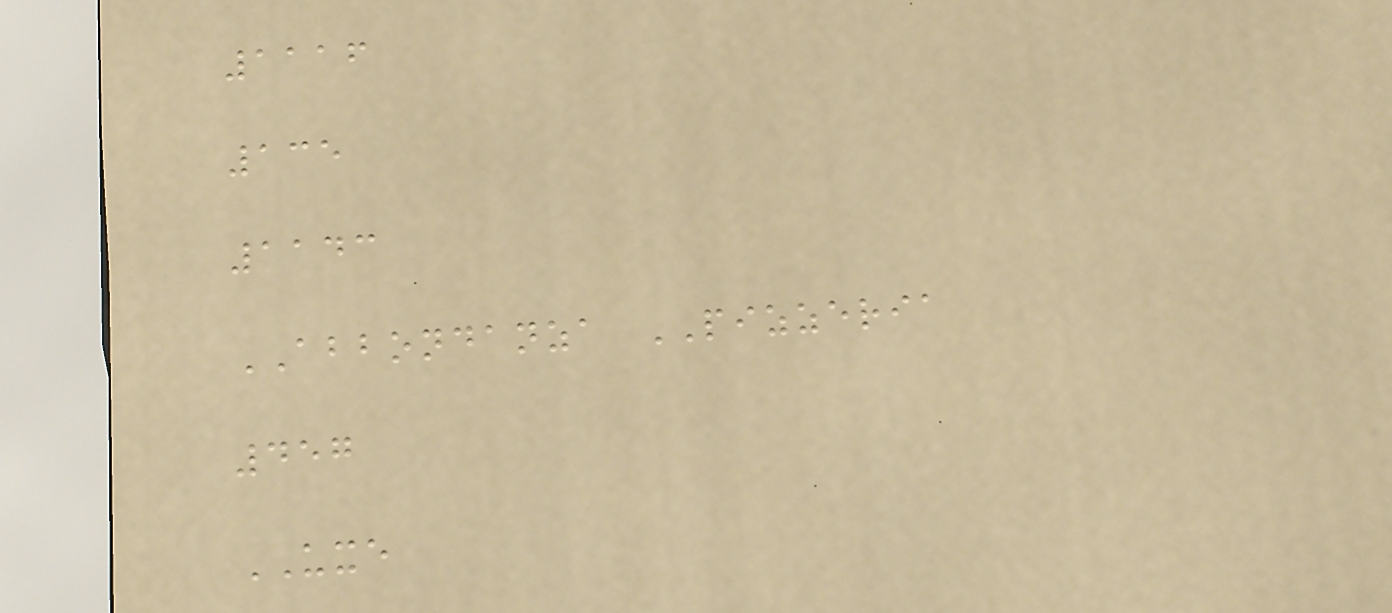1116
135
1143
ABBONDANZA PIZZERIA
457
UXE
